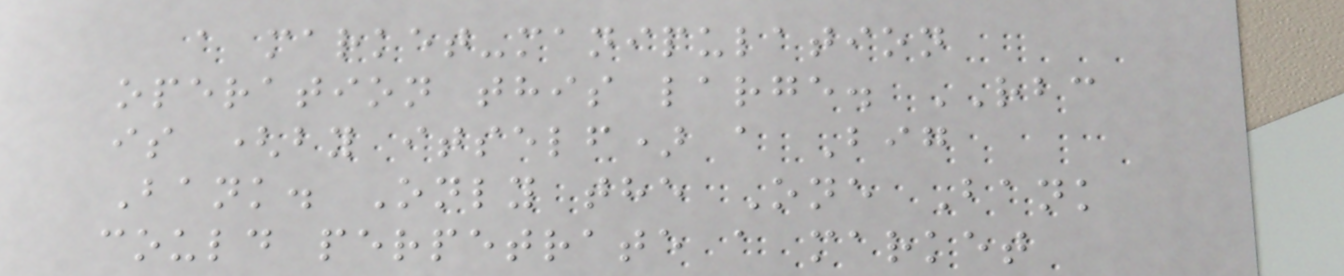a market-manipulation
operation this large. RBC
is (by itself) a Big
Bank. Only the One Bank
could perpetrate a market
